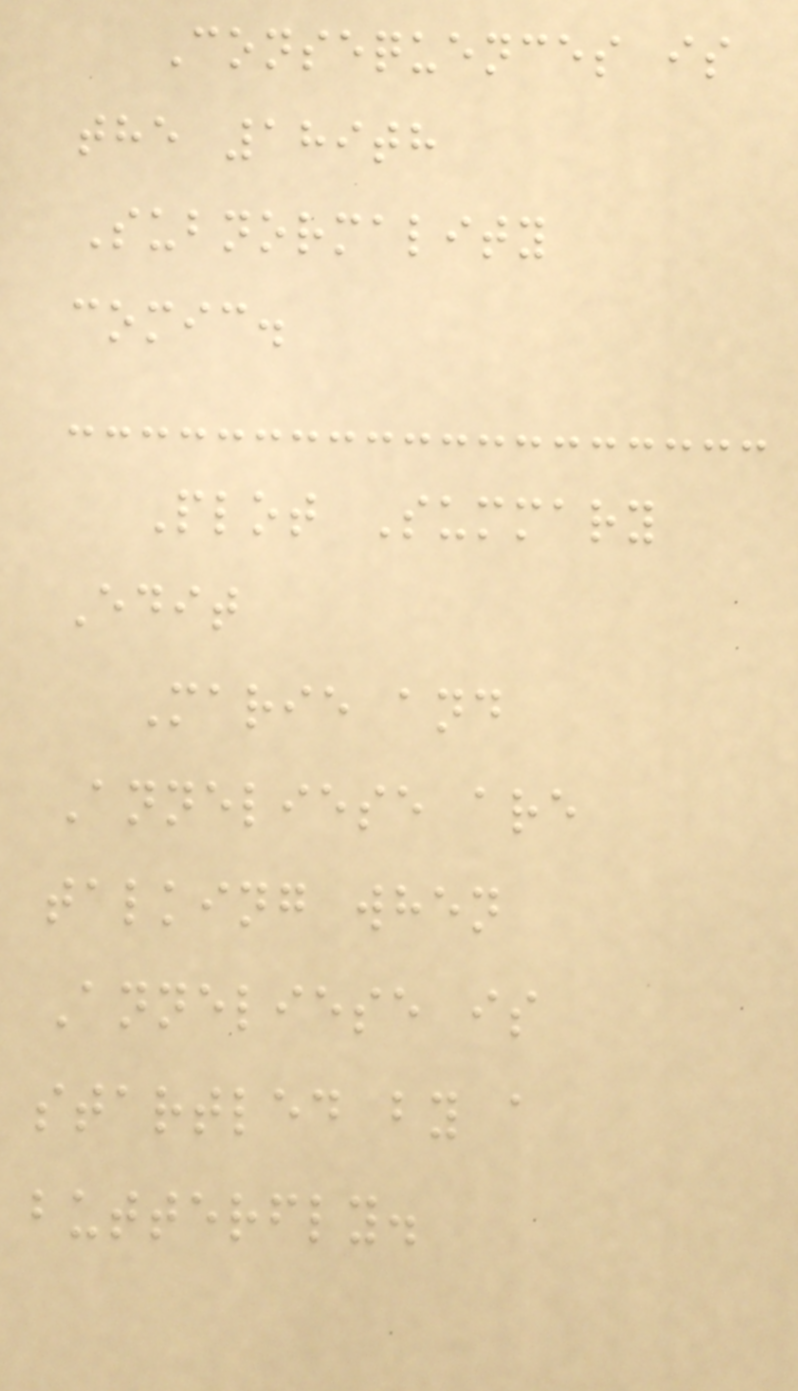Consequences is
the 189th
Subnormality
comic.
Plot Summary
Edit
Marie and
Anneliese are
talking when
Anneliese is
startled by a
butterfly.
